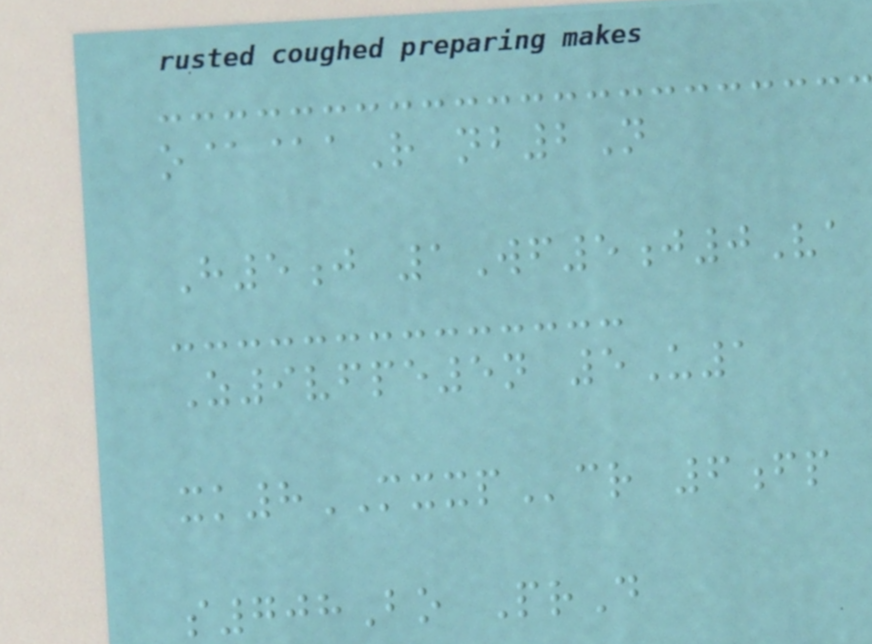o@@aR nb2N
H5j 1Wf5j0Va
Z9vfpe5n 5U1
xk8MXXPcr 6fp
s708Bo PrD
